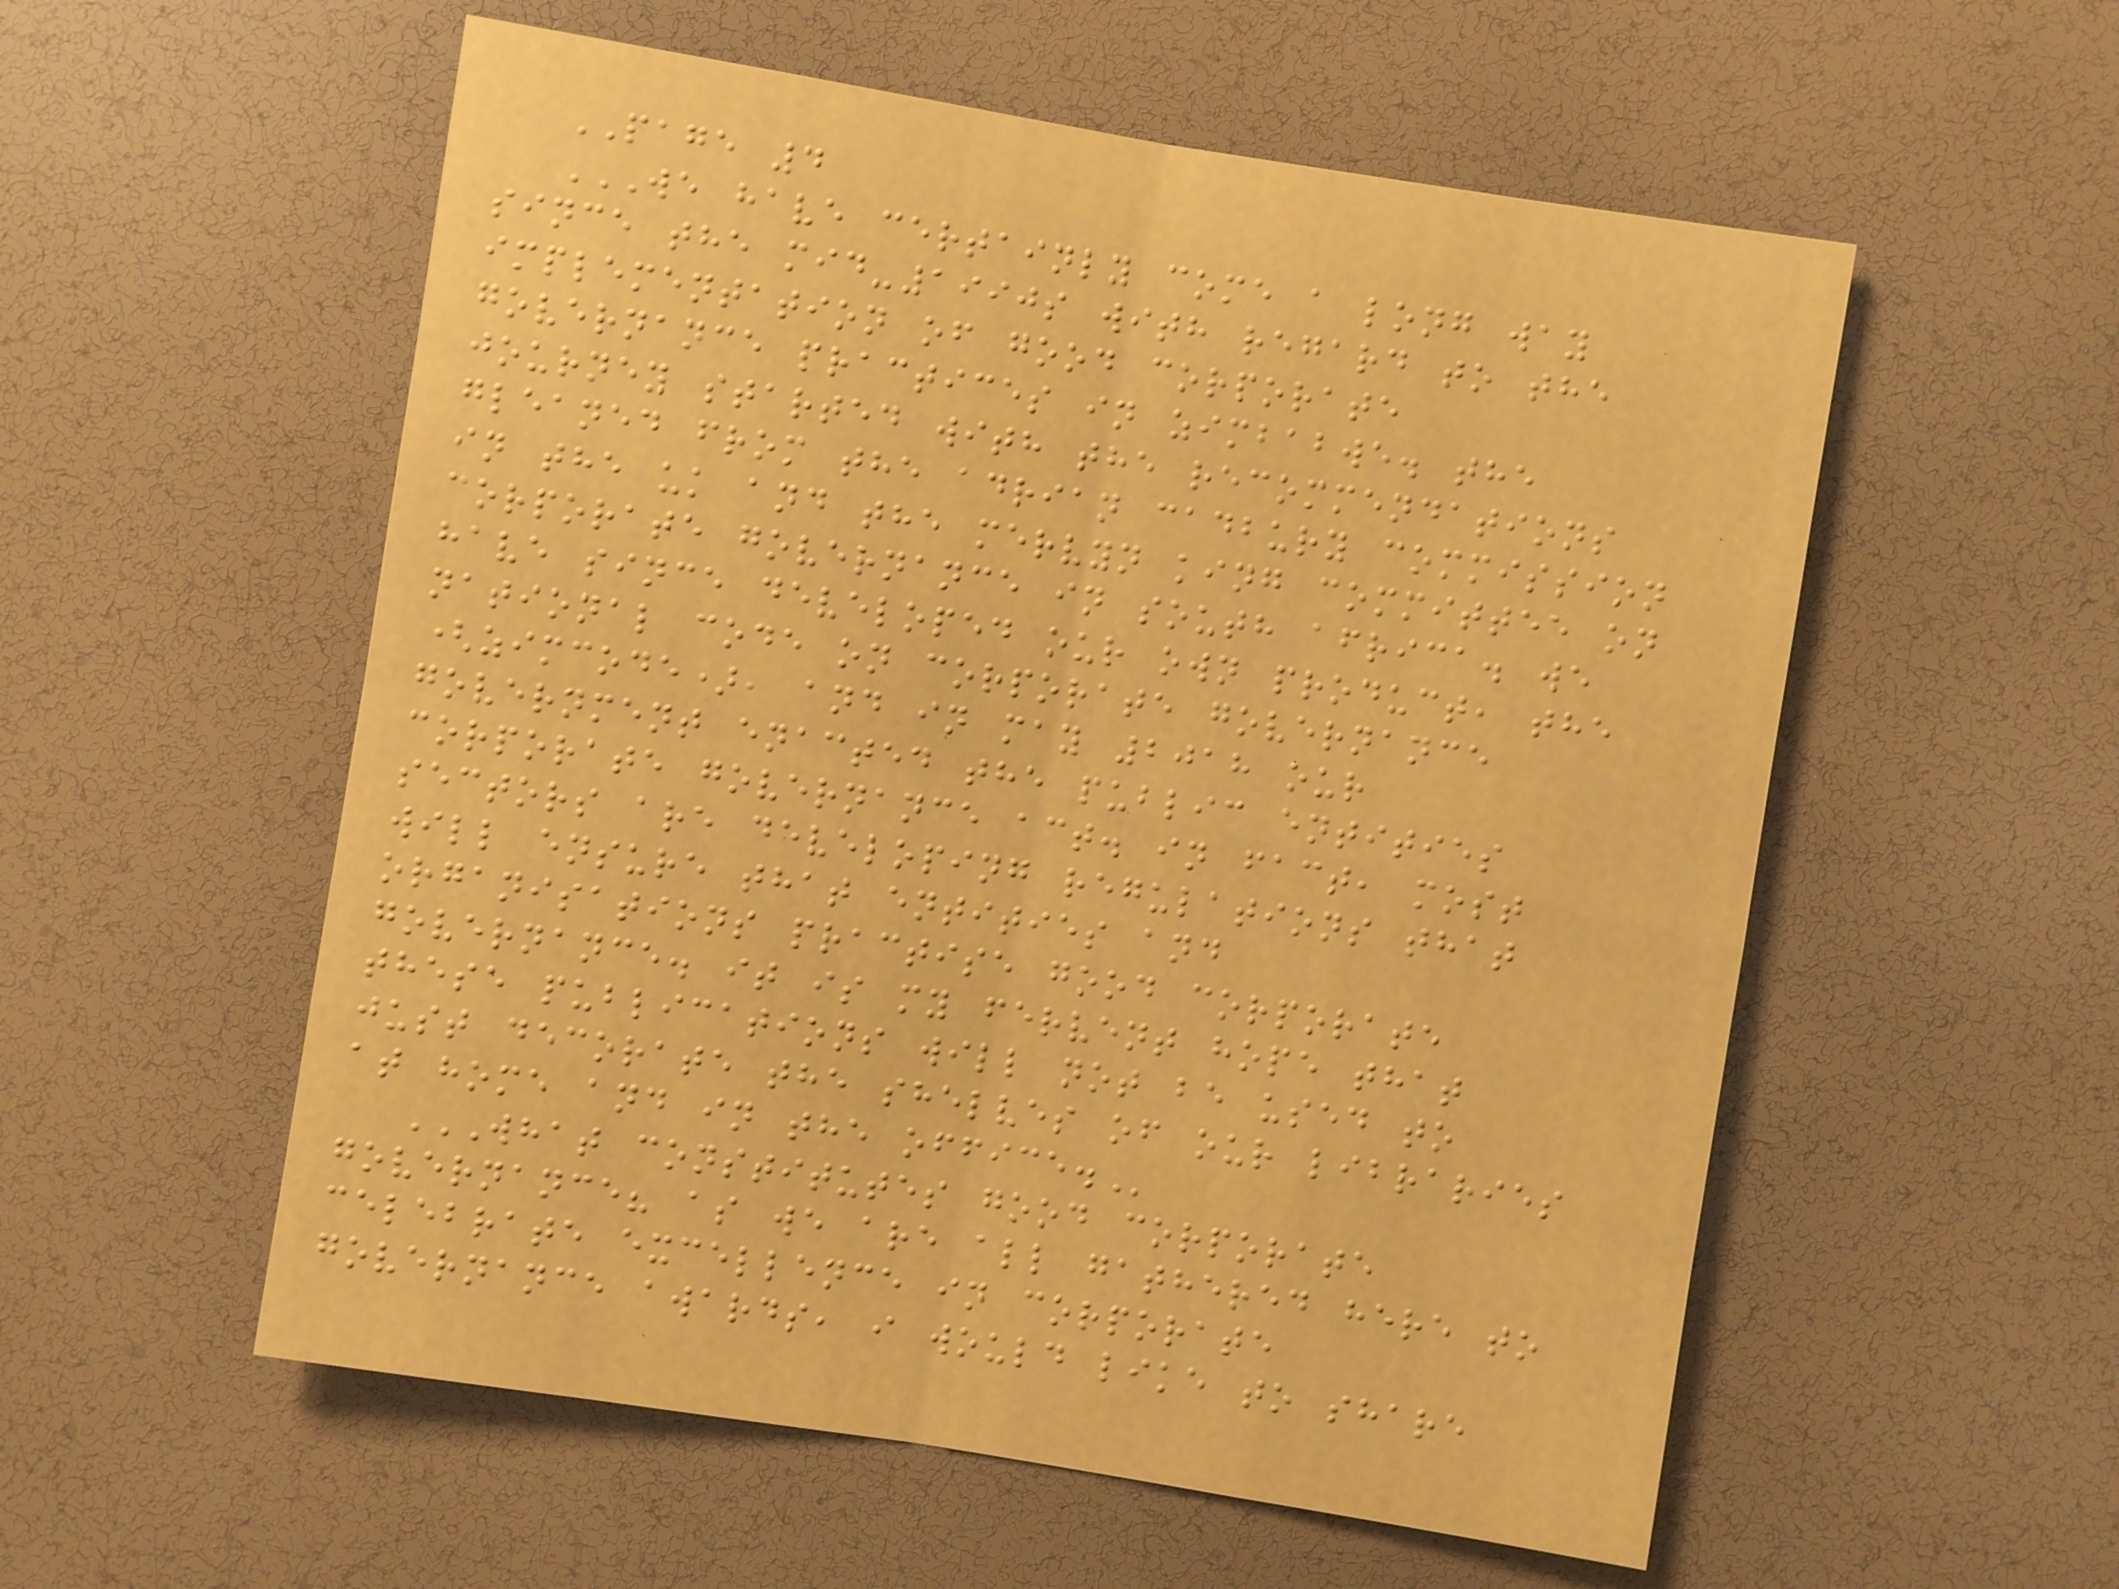PAGE 4
WE HAVE CERTAINLY COME A LONG WAY
SINCE THE MID-1990S WITH REGARD TO THE
IMPLEMENTATION OF GOOD CORPORATE
GOVERNANCE PRACTICES IN ZIMBABWE. THE
JOURNEY STARTED WITH THE RECOMMENDATIONS
GLEANED FROM THE ADRIAN CADBURY COMMISSION
IN THE UK AND THE MERVYN KING COMMITTEE ON
CORPORATE GOVERNANCE IN SOUTH AFRICA. WE
HAVE SINCE DEVELOPED OUR OWN PRODUCT, THE
NATIONAL CODE ON CORPORATE GOVERNANCE
(ZIMCODE), AND IN MAY 2018 OUR
GOVERNMENT ENACTED THE PUBLIC ENTITIES
CORPORATE GOVERNANCE ACT. IN FACT, MOST
SECTORS ARE DEVELOPING REGULATIONS THAT
WILL ENSURE THAT ENTITIES AND
ORGANISATIONS PRACTISE GOOD CORPORATE
GOVERNANCE. IT IS MY FERVENT HOPE THAT
THESE PUBLICATIONS WILL NOT BE USED TO
JUST DECORATE THE SHELVES OF OUR LIBRARIES
AT HOME AND IN THE OFFICE.
WHAT CONSTITUTES GOOD CORPORATE
GOVERNANCE? AS WE ARE ALL GATHERED HERE TO
CELEBRATE EXCELLENCE IN CORPORATE
GOVERNANCE AWARDS, I WOULD LIKE TO SHARE
